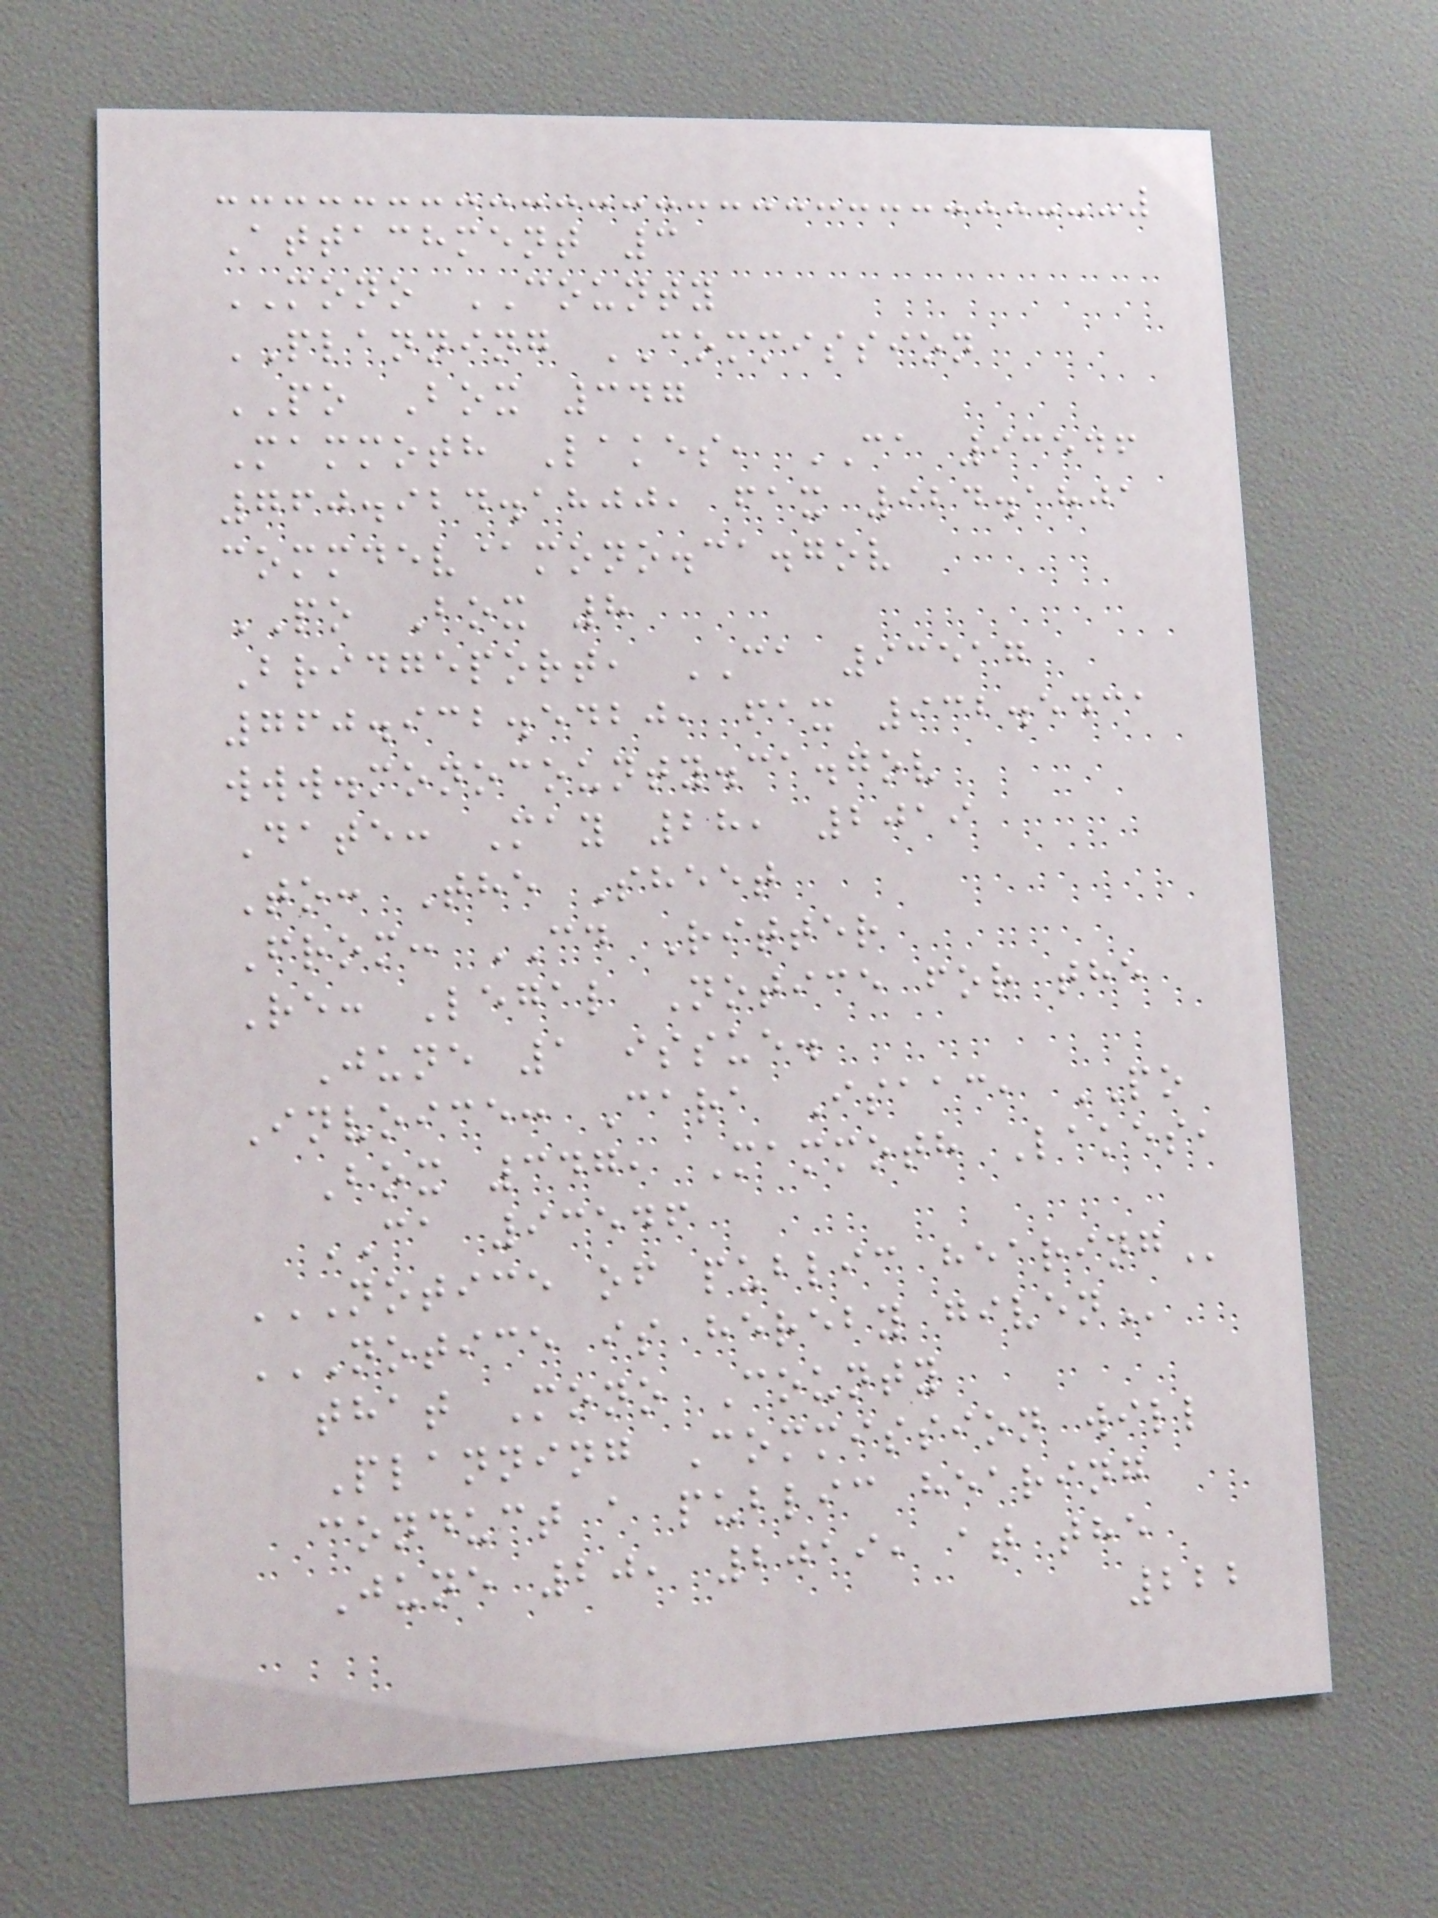Attachment 3
MONO COUNTY
PLANNING COMMISSION
PO Box 347
Mammoth Lakes, CA 93546
760.924.1800, fax 924.1801
commdev@mono.ca.gov
PO Box 8
Bridgeport, CA 93517
760.932.5420, fax 932.5431
www.monocounty.ca.gov
Date: May 28, 2019
To: The Sheet
From: CD Ritter
Re: Legal Notice for the
June 1 issue.
Invoice: Cara Isaac, PO
Box 347, Mammoth Lakes,
CA 93546
NOTICE OF PUBLIC HEARING
NOTICE IS HEREBY GIVEN
that Mono County
Planning Commission will
conduct a public hearing
June 20, 2019, at the
222
